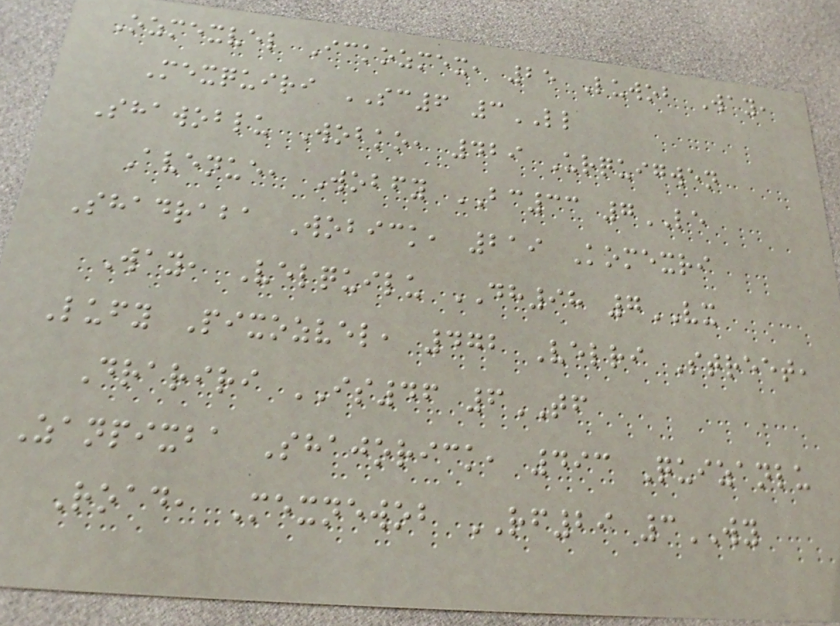Ozmexvel Ickozmex, 25 Luwob Way,
Mexquiri SC6 3LL
Shawoblu Wobko, 429 Urquigwen
Avenue, Wobfy BC33 7LE
Shadraba Wobick, 219 Komexri
Way, Velquilu DH98 7VX
Lufy Pixozvel, 472 Velri Street,
Drariri IS46 6TF
Zanpixba Shajorick, 493 Quizanlu
Road, Mexnewob RF29 3WY
